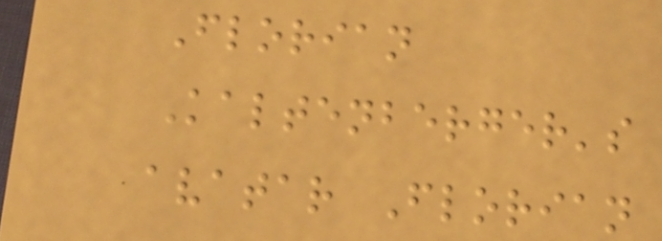Florian
Kaltenberger's
avatar Florian
